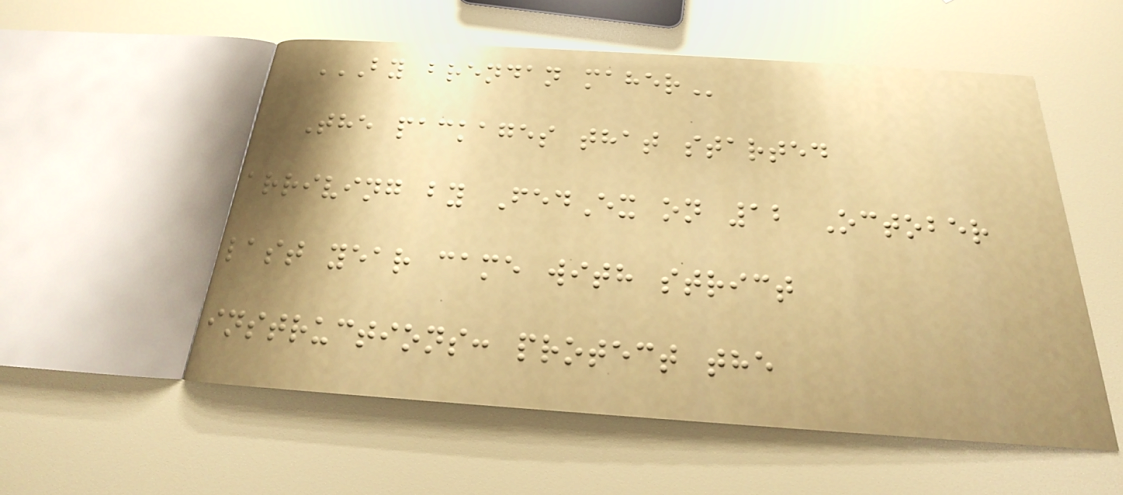BY BRENDAN MAHER
The packages that started
arriving by FedEx on 12 October
last year came with strict
instructions: protect the
